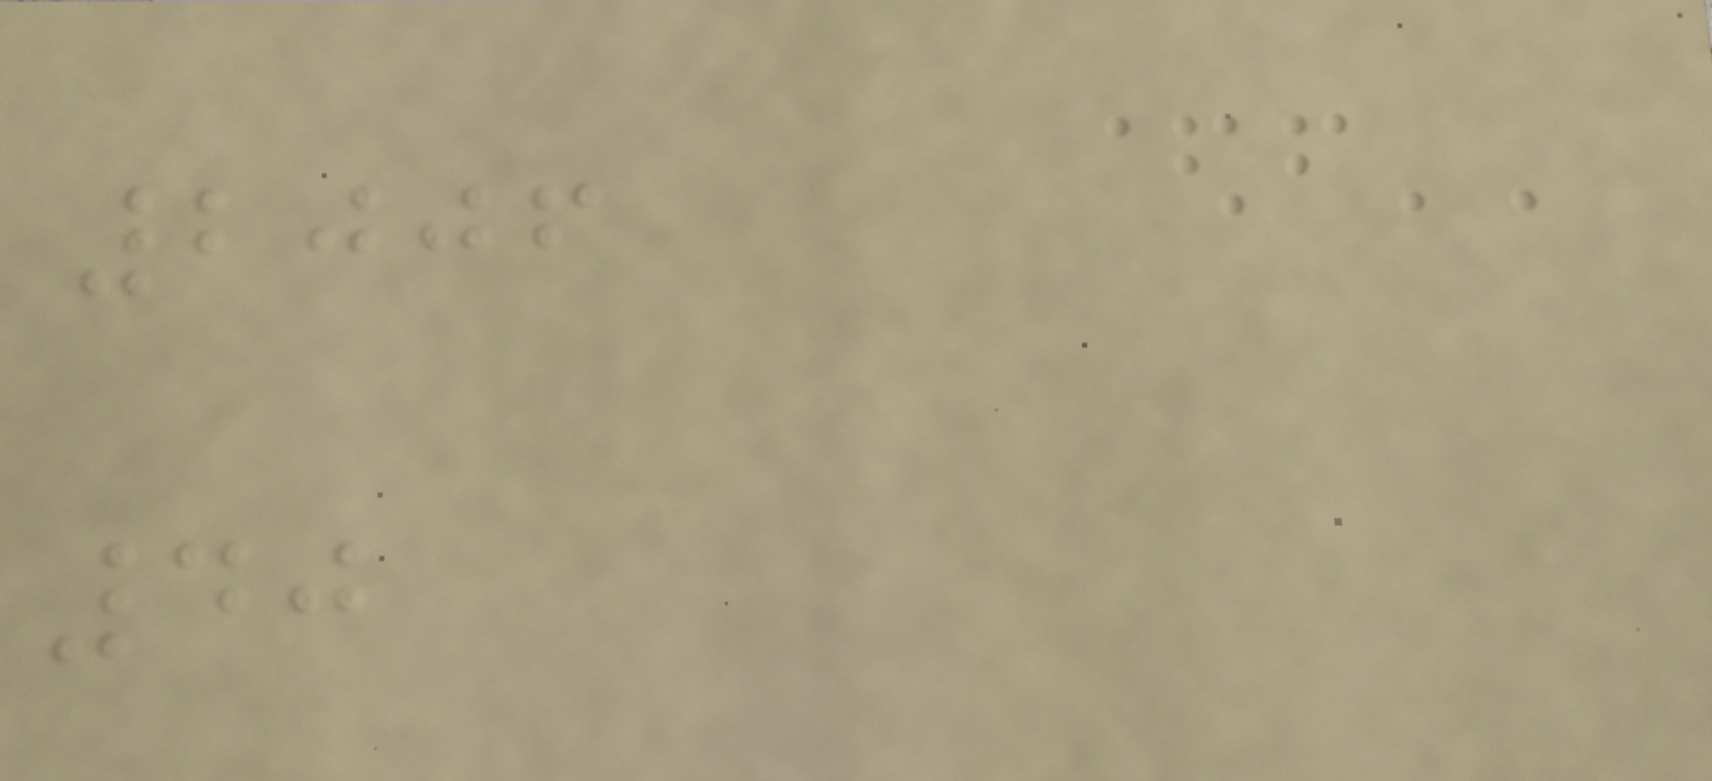2006
40
